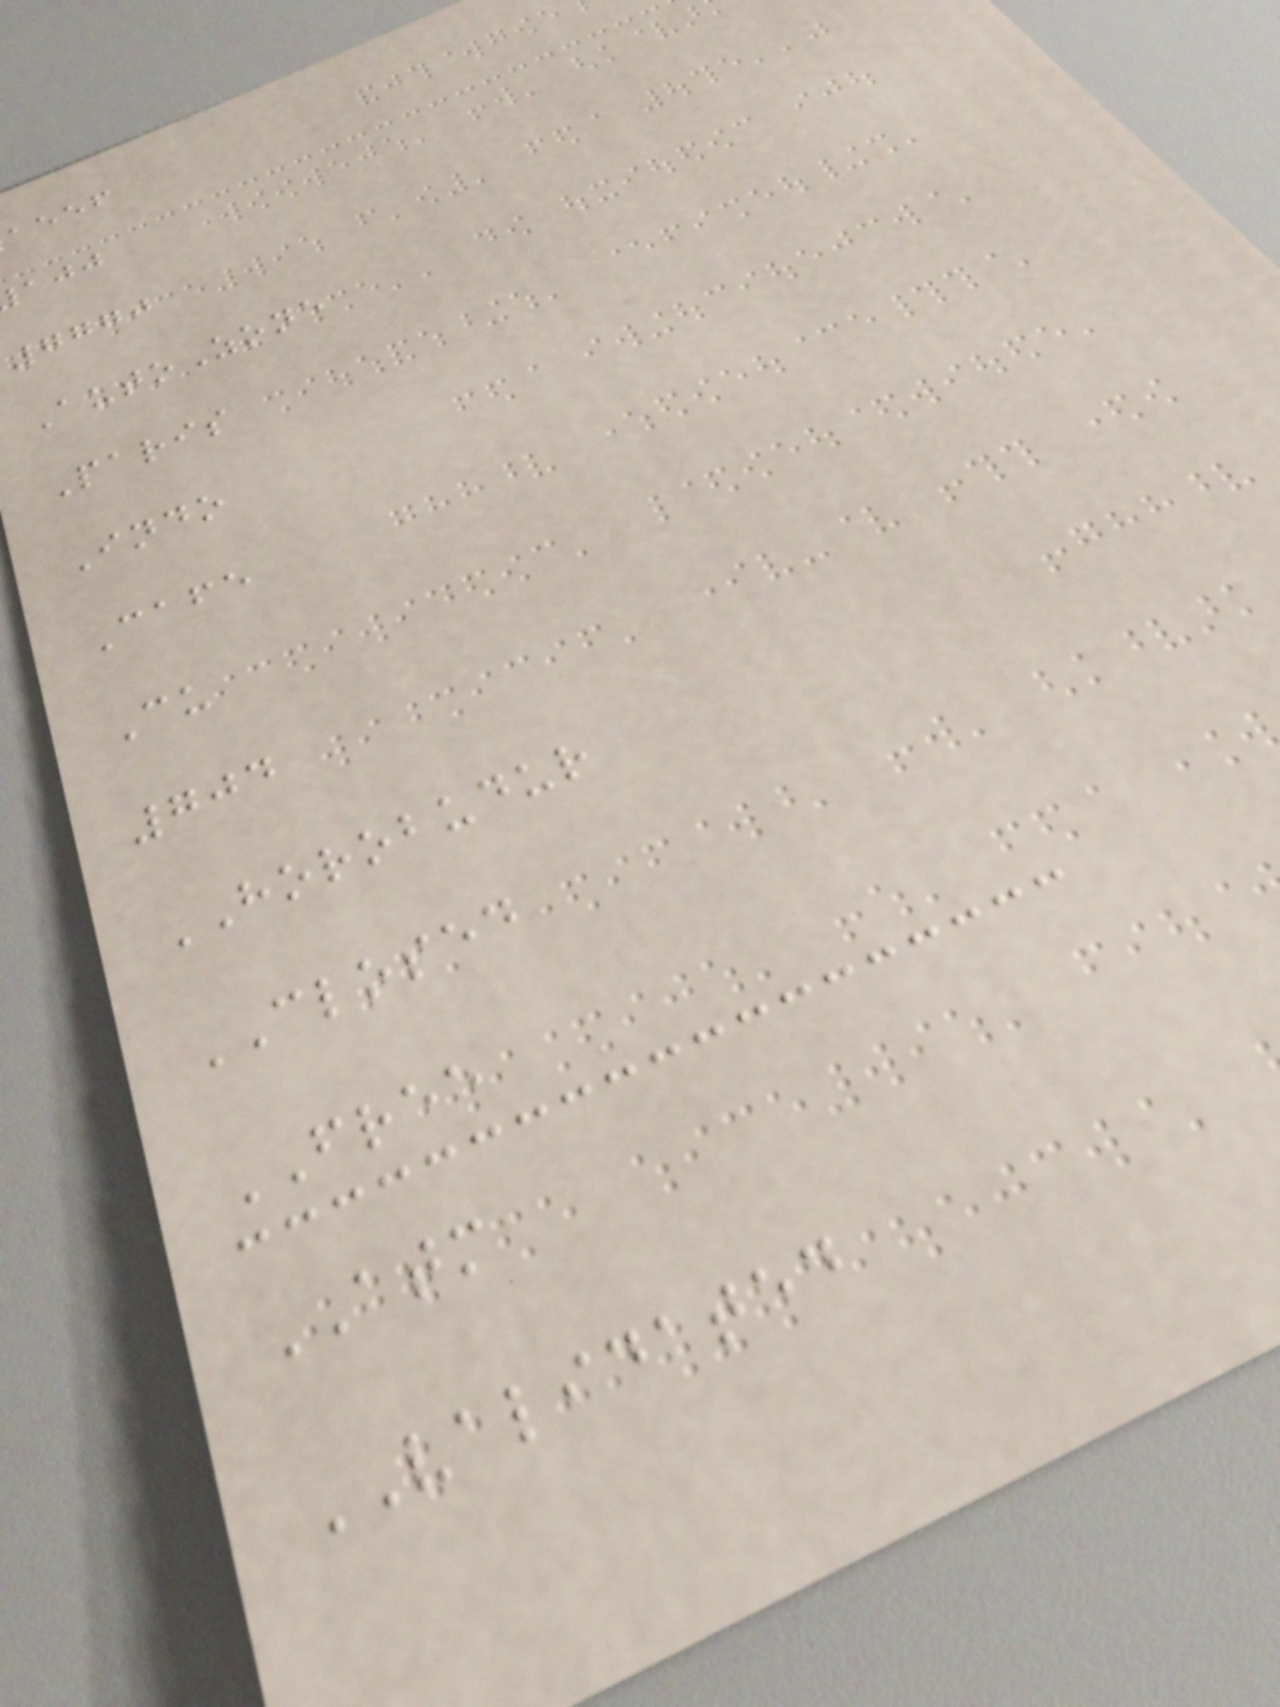aeef
7770
AutoZone
Paris
Indo
Cafe
Cu
704
HOROBUDUR
CLOSED
FREE
ATM
VALIDATED
